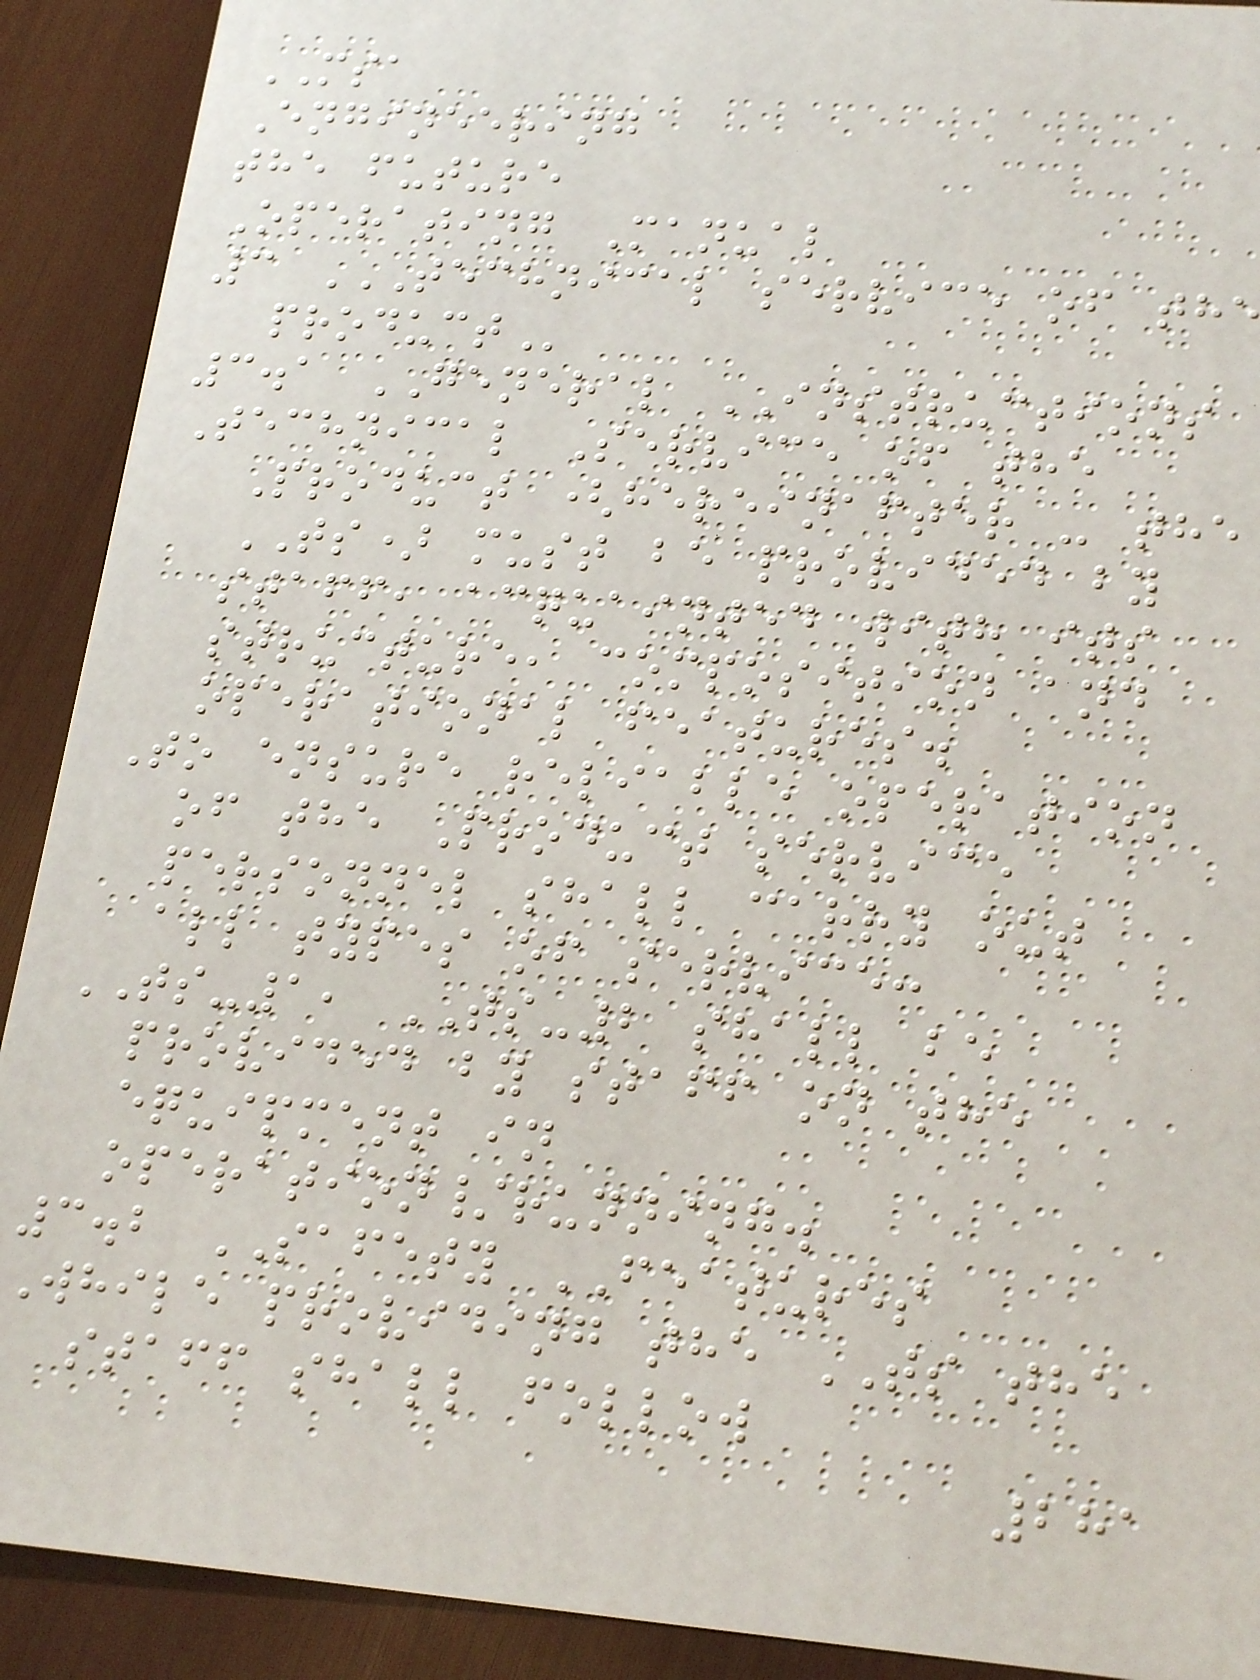MSA
Engineering
the future
Operating Manual
3.1 GENERAL INSTRUCTIONS
Technical Service of the
Product (hereinafter - the
TS) must be provided by
staff, acquainted with its
structure, composition and
operational features.
To ensure reliable operation
of the Product service
personnel shall carry out
all types of service:
TS-1, TS-2 shall be
provided by staff on the
equipment in
operation/running.
3.2 SAFETY FEATURES
While providing the TS the
staff shall follow
281
